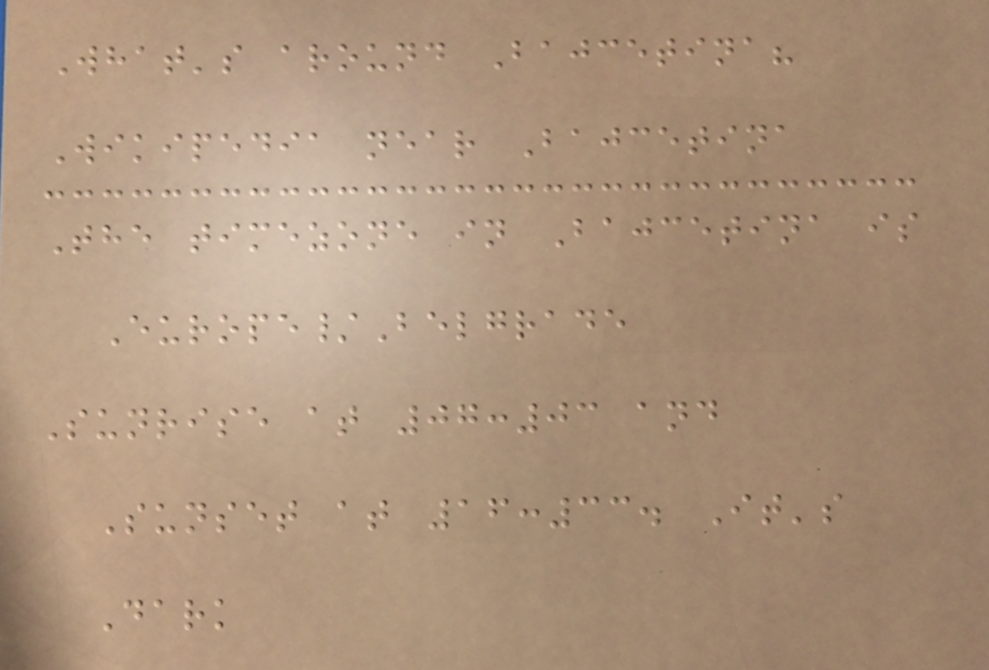What's around Bajcetina?
Wikipedia near Bajcetina
The timezone in Bajcetina is
Europe/Belgrade
Sunrise at 07:03 and
Sunset at 16:33. It's
Dark
